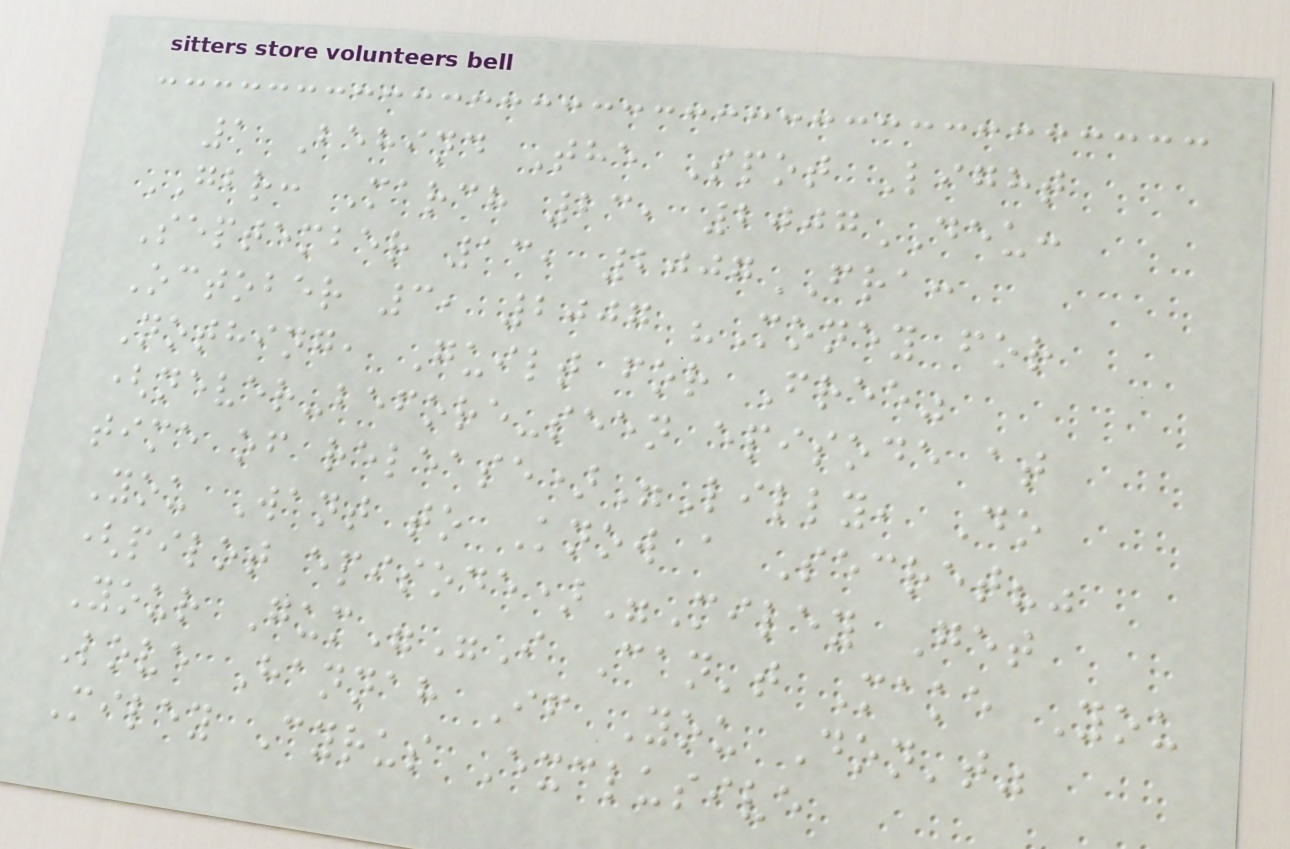1 Behind The Spot Light
GBR: March 23, 2007DEU:
September 13, 2007FRA:
October 3, 2007 "Money for
Nothing, Guilt for Free"
(never-before-seen episode at
time of release)"Lilly, Do
You Want to Know a Secret?"
(pilot episode)"Miley Get
Your Gum""I Can't Make You
Love Hannah If You Don't"
Miley Cyrus Exclusive
